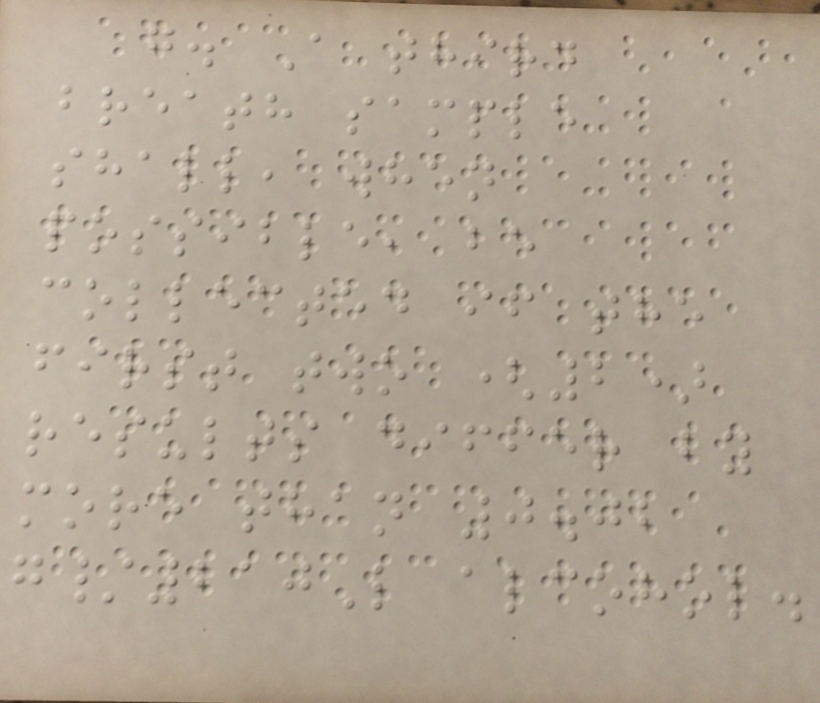g. A third
breath sample
shall, when
possible, be
collected if the
first two (2)
results differ by
more than 0.02
g/210L alcohol.
